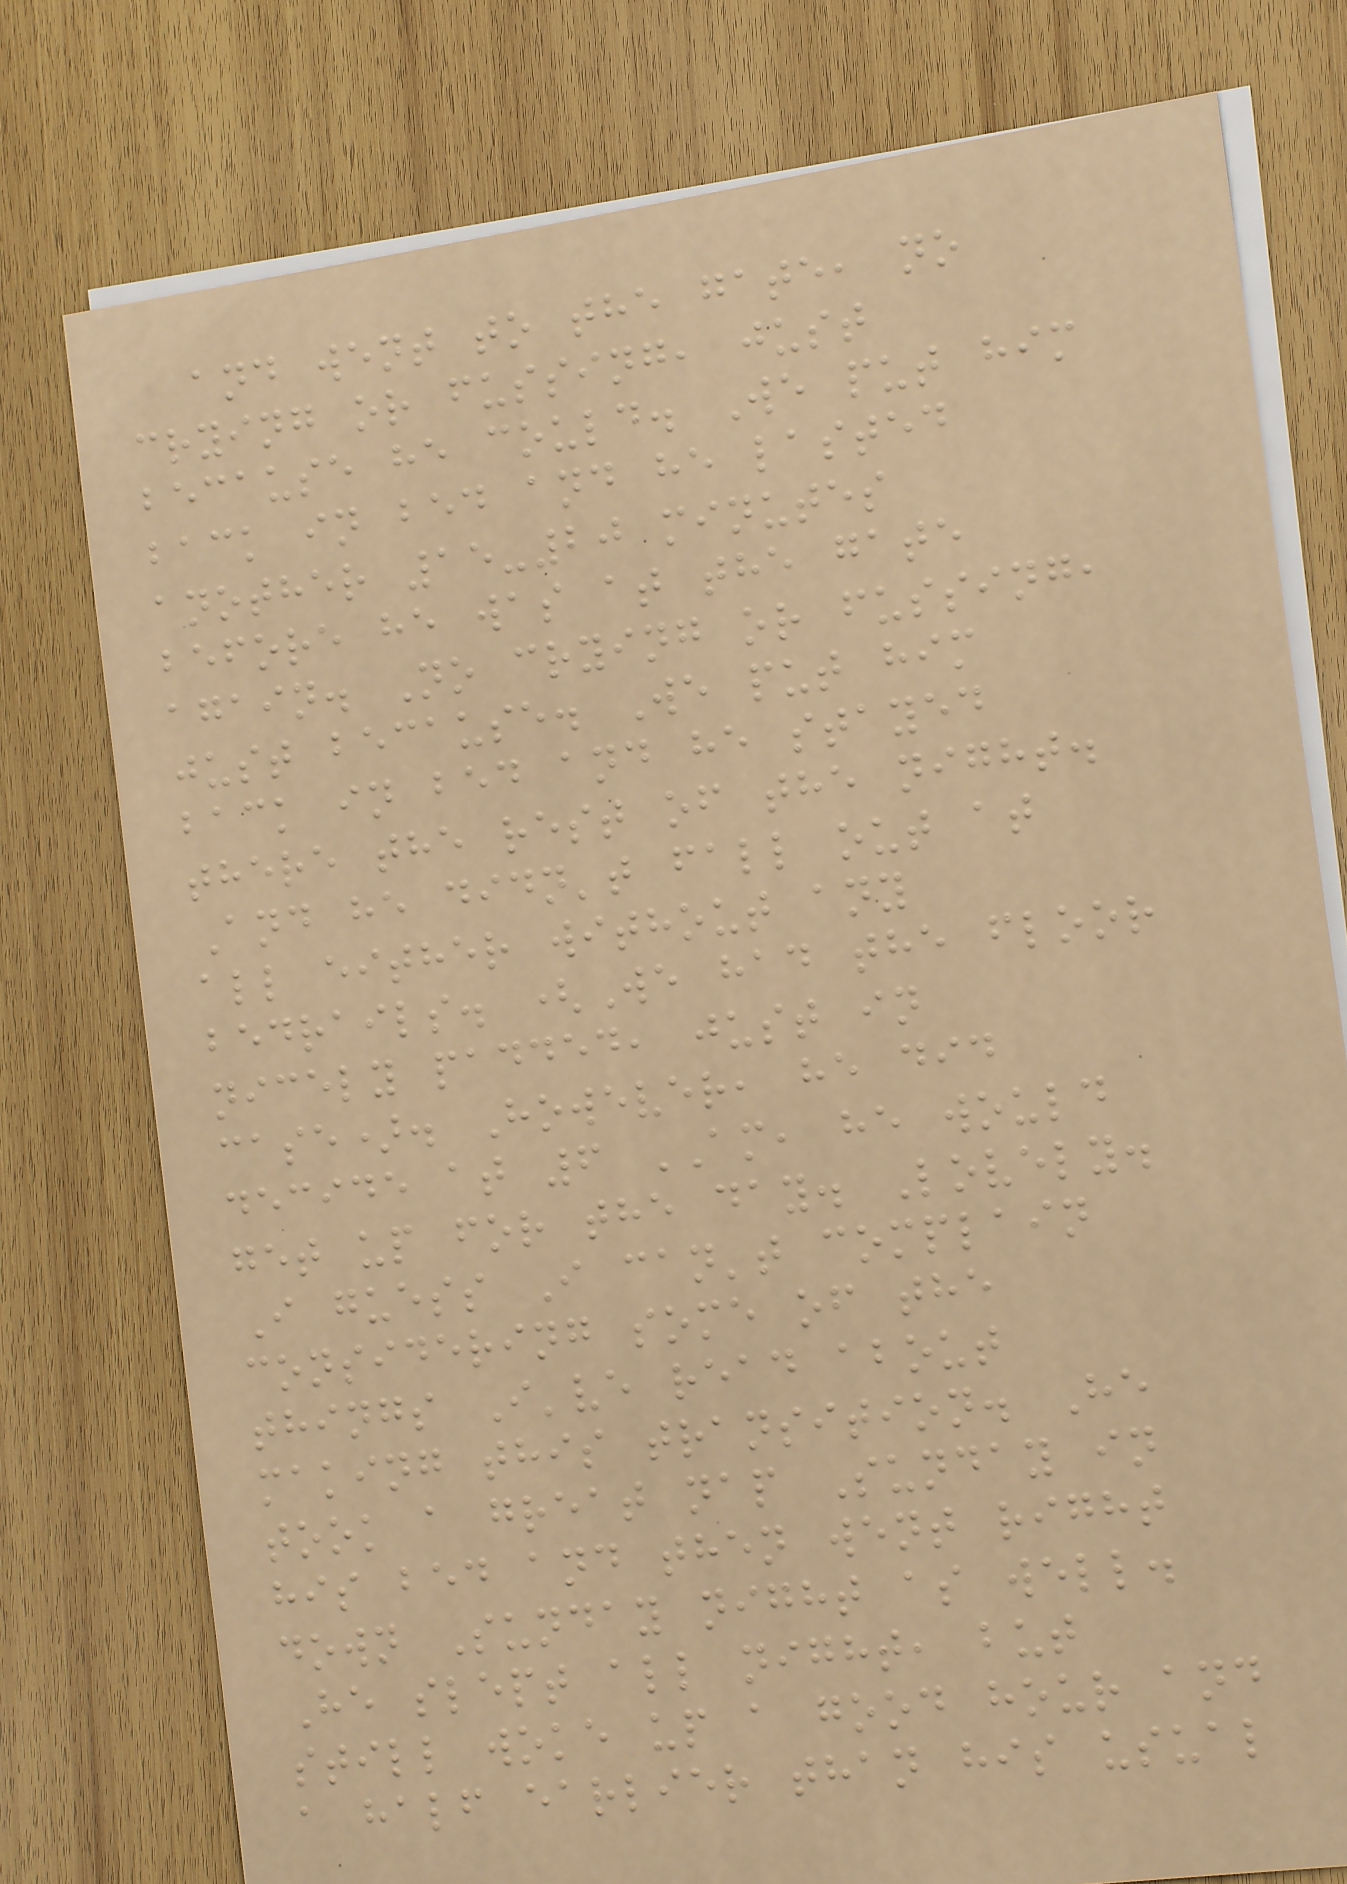and went to the gate, no
crying or fussing, just
because he could. We put him
back in bed and he lasted
another 15-20 minutes
before he was at the gate
again. No crying or fussing,
just because. We put him
back in bed and he stayed
there the rest of the night.
And he didn't fall out at
all either without any
bedrails. (We had the floor
nicely padded, just in
case). However, he did
decide at 6 AM, he would
get up for the day. Lovely.
I guess I can't complain
considering some of the
things I've read about
making this transition. He
took a great nap Sunday in
his bed and then went right
down Sunday night as well.
He slept all night, but
still woke up a good hour and
a half earlier than his usual
